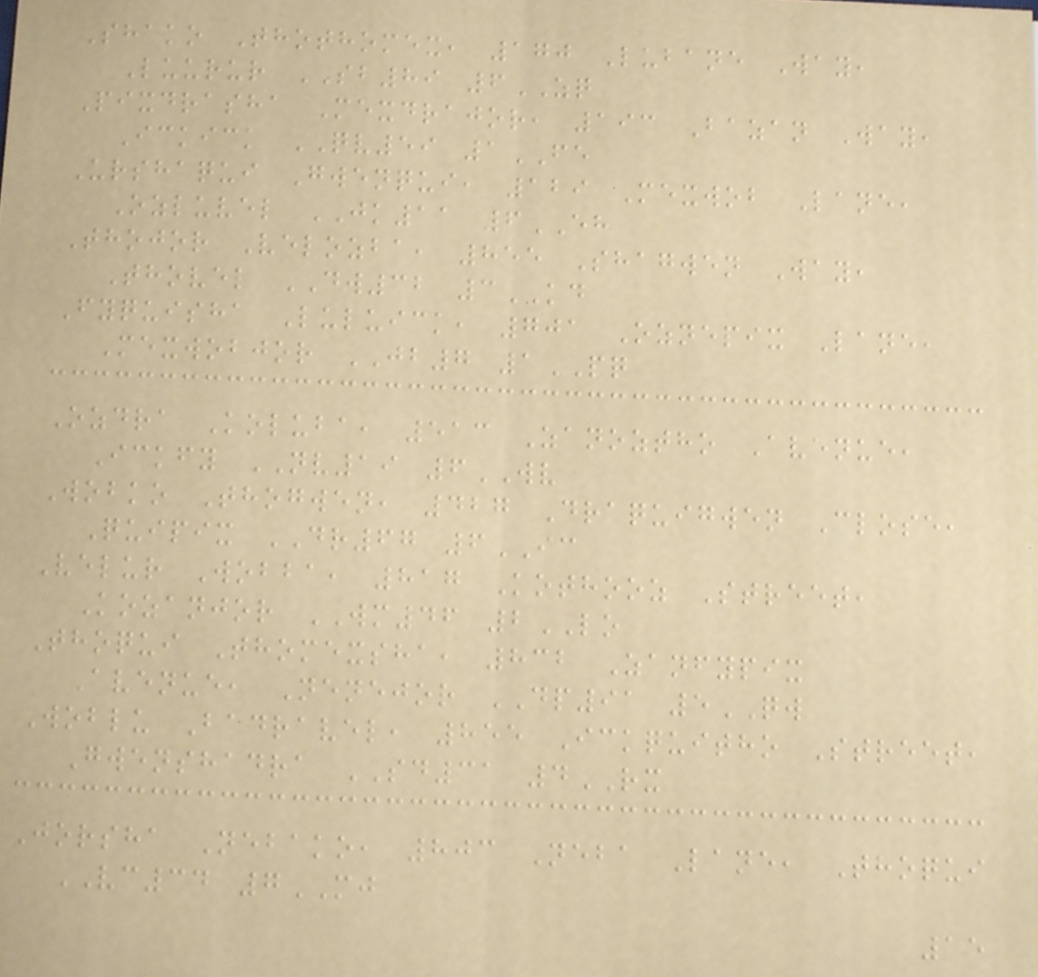Shako Thothomex, 170 Lubane Way,
Luurur SB89 6ZQ
Pixdrasha Mexdrajor, 193 Bazan Way,
Ickick QV59 1FE
Urshaqui Gwenqui, 129 Mexwob Lane,
Ozluvel JK11 6EH
Thojor Velozba, 855 Shagwen Way,
Thovel DW32 3KD
Fyquisha Luluick, 701 Oznepix Lane,
Mexwobjor JB7 1PQ
Ozdra Koluba, 513 Zanoztho Avenue,
Ickfy NV19 6WV
Wobko Thogwen, 427 Draquigwen Close,
Quipix DR67 6IC
Velur Wobba, 817 Kothooz Street,
Kozanjor WM46 2LO
Thoqui Thomexsha, 832 Zanfypix
Avenue, Nenejor DP91 5QW
Woblu Badravel, 855 Ickquitho Street,
Gwenshadra SD31 4RX
Jorsha Nebako, 803 Neba Lane, Thoqui
VC34 7MJ
15
